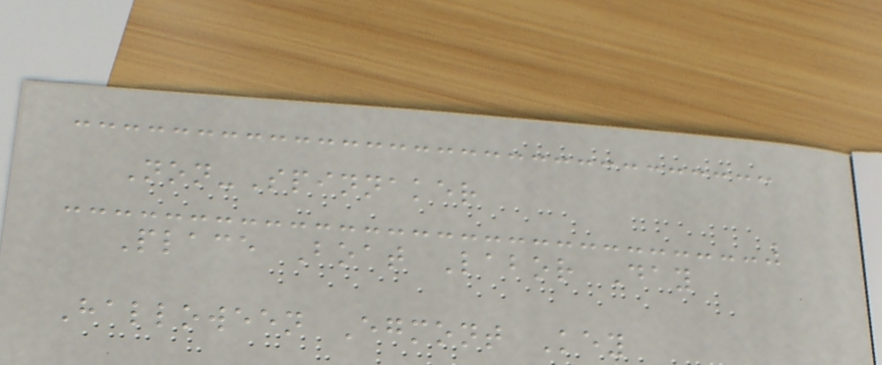Non-Spinnaker
Place Boat Labor Day
Halloween Egmont Key
